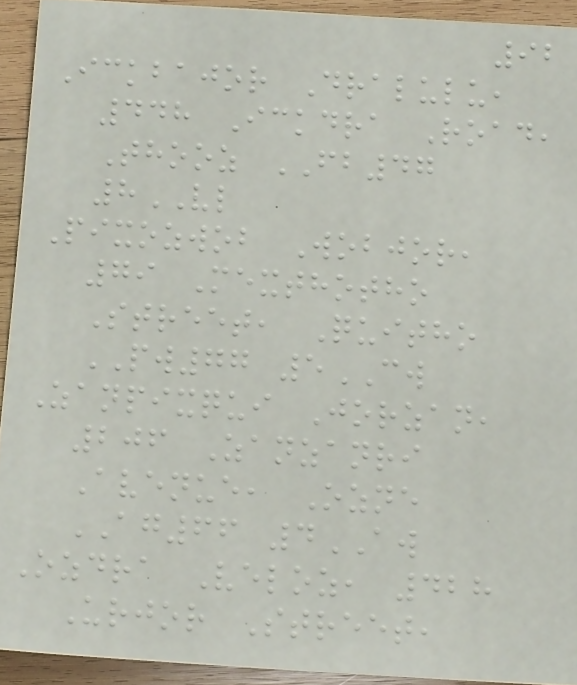92
Ickbajor Dralulu,
448 Ickdra Road,
Thooz FB47
8VL
Pixozwob Wobjor,
79 Mexthotho
Street, Quitho
PW77 5CW
Zanpixqui Jorzan,
206 Zanzanri
Avenue, Ozne
AG66 4AW
Ozdra Veloz, 428
Urjor Street,
